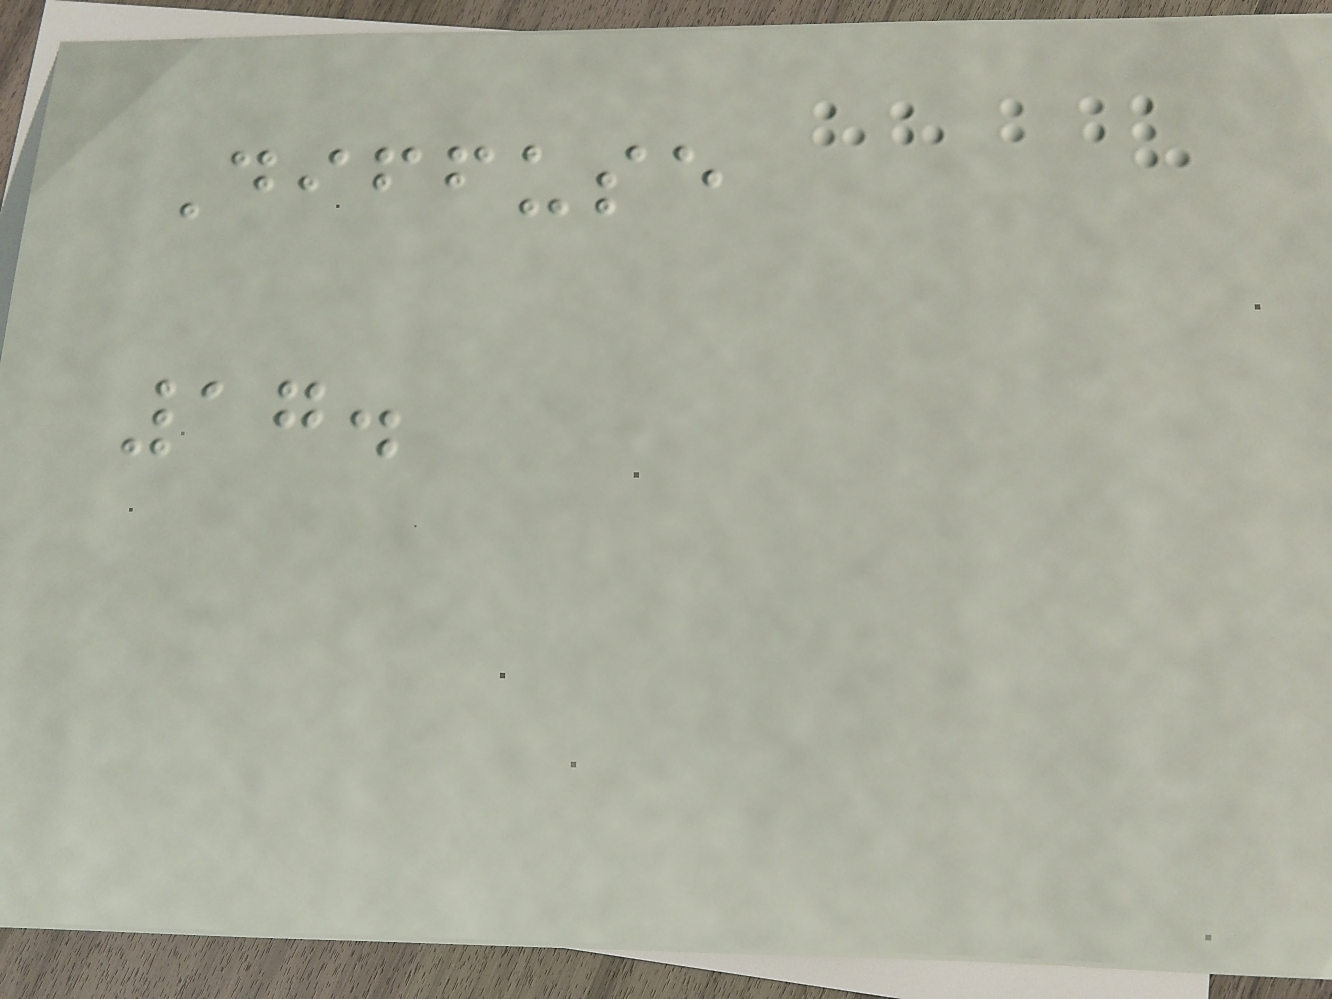Diffuse
17.
